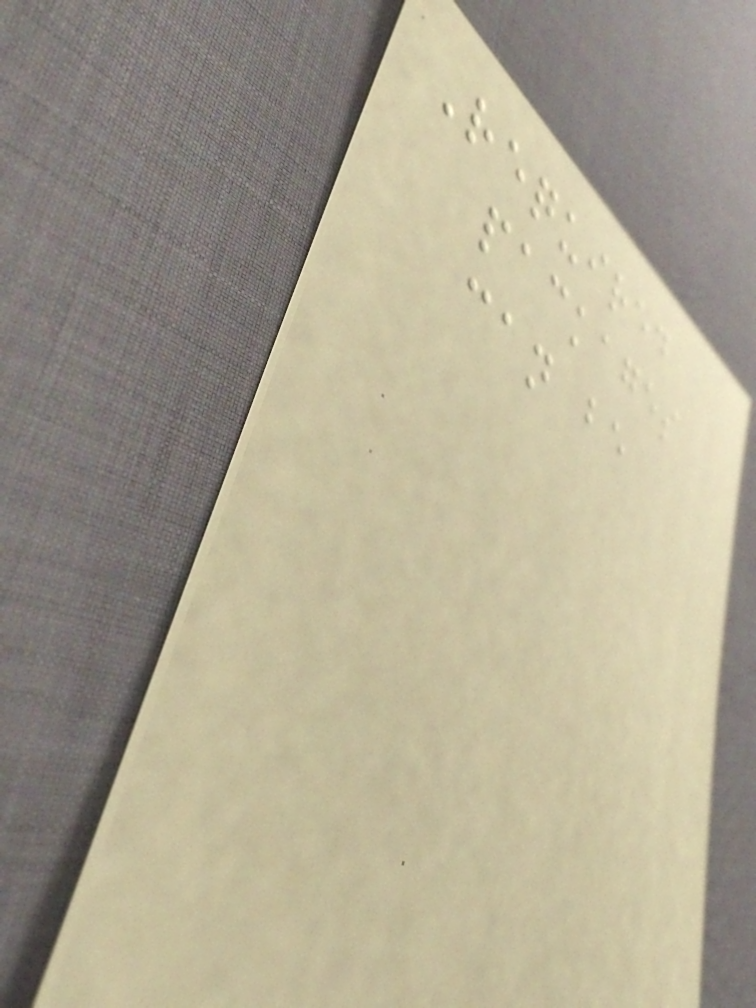Required
packages
can be
